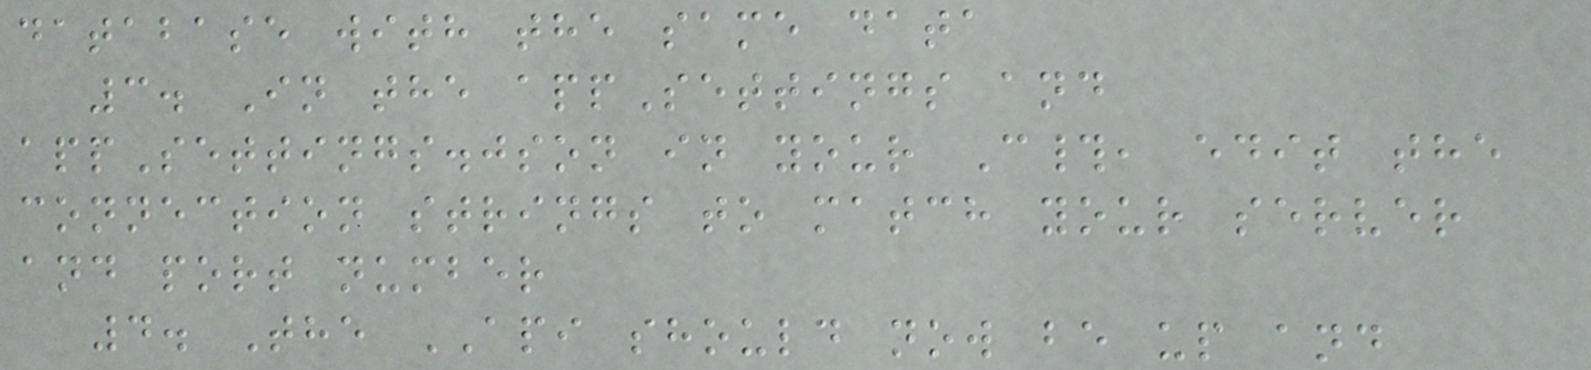database with the same data
3. In the appSettings and
appSettings.json in your C#, edit the
connection strings to match your server
and port number
4. The API should now be up and
